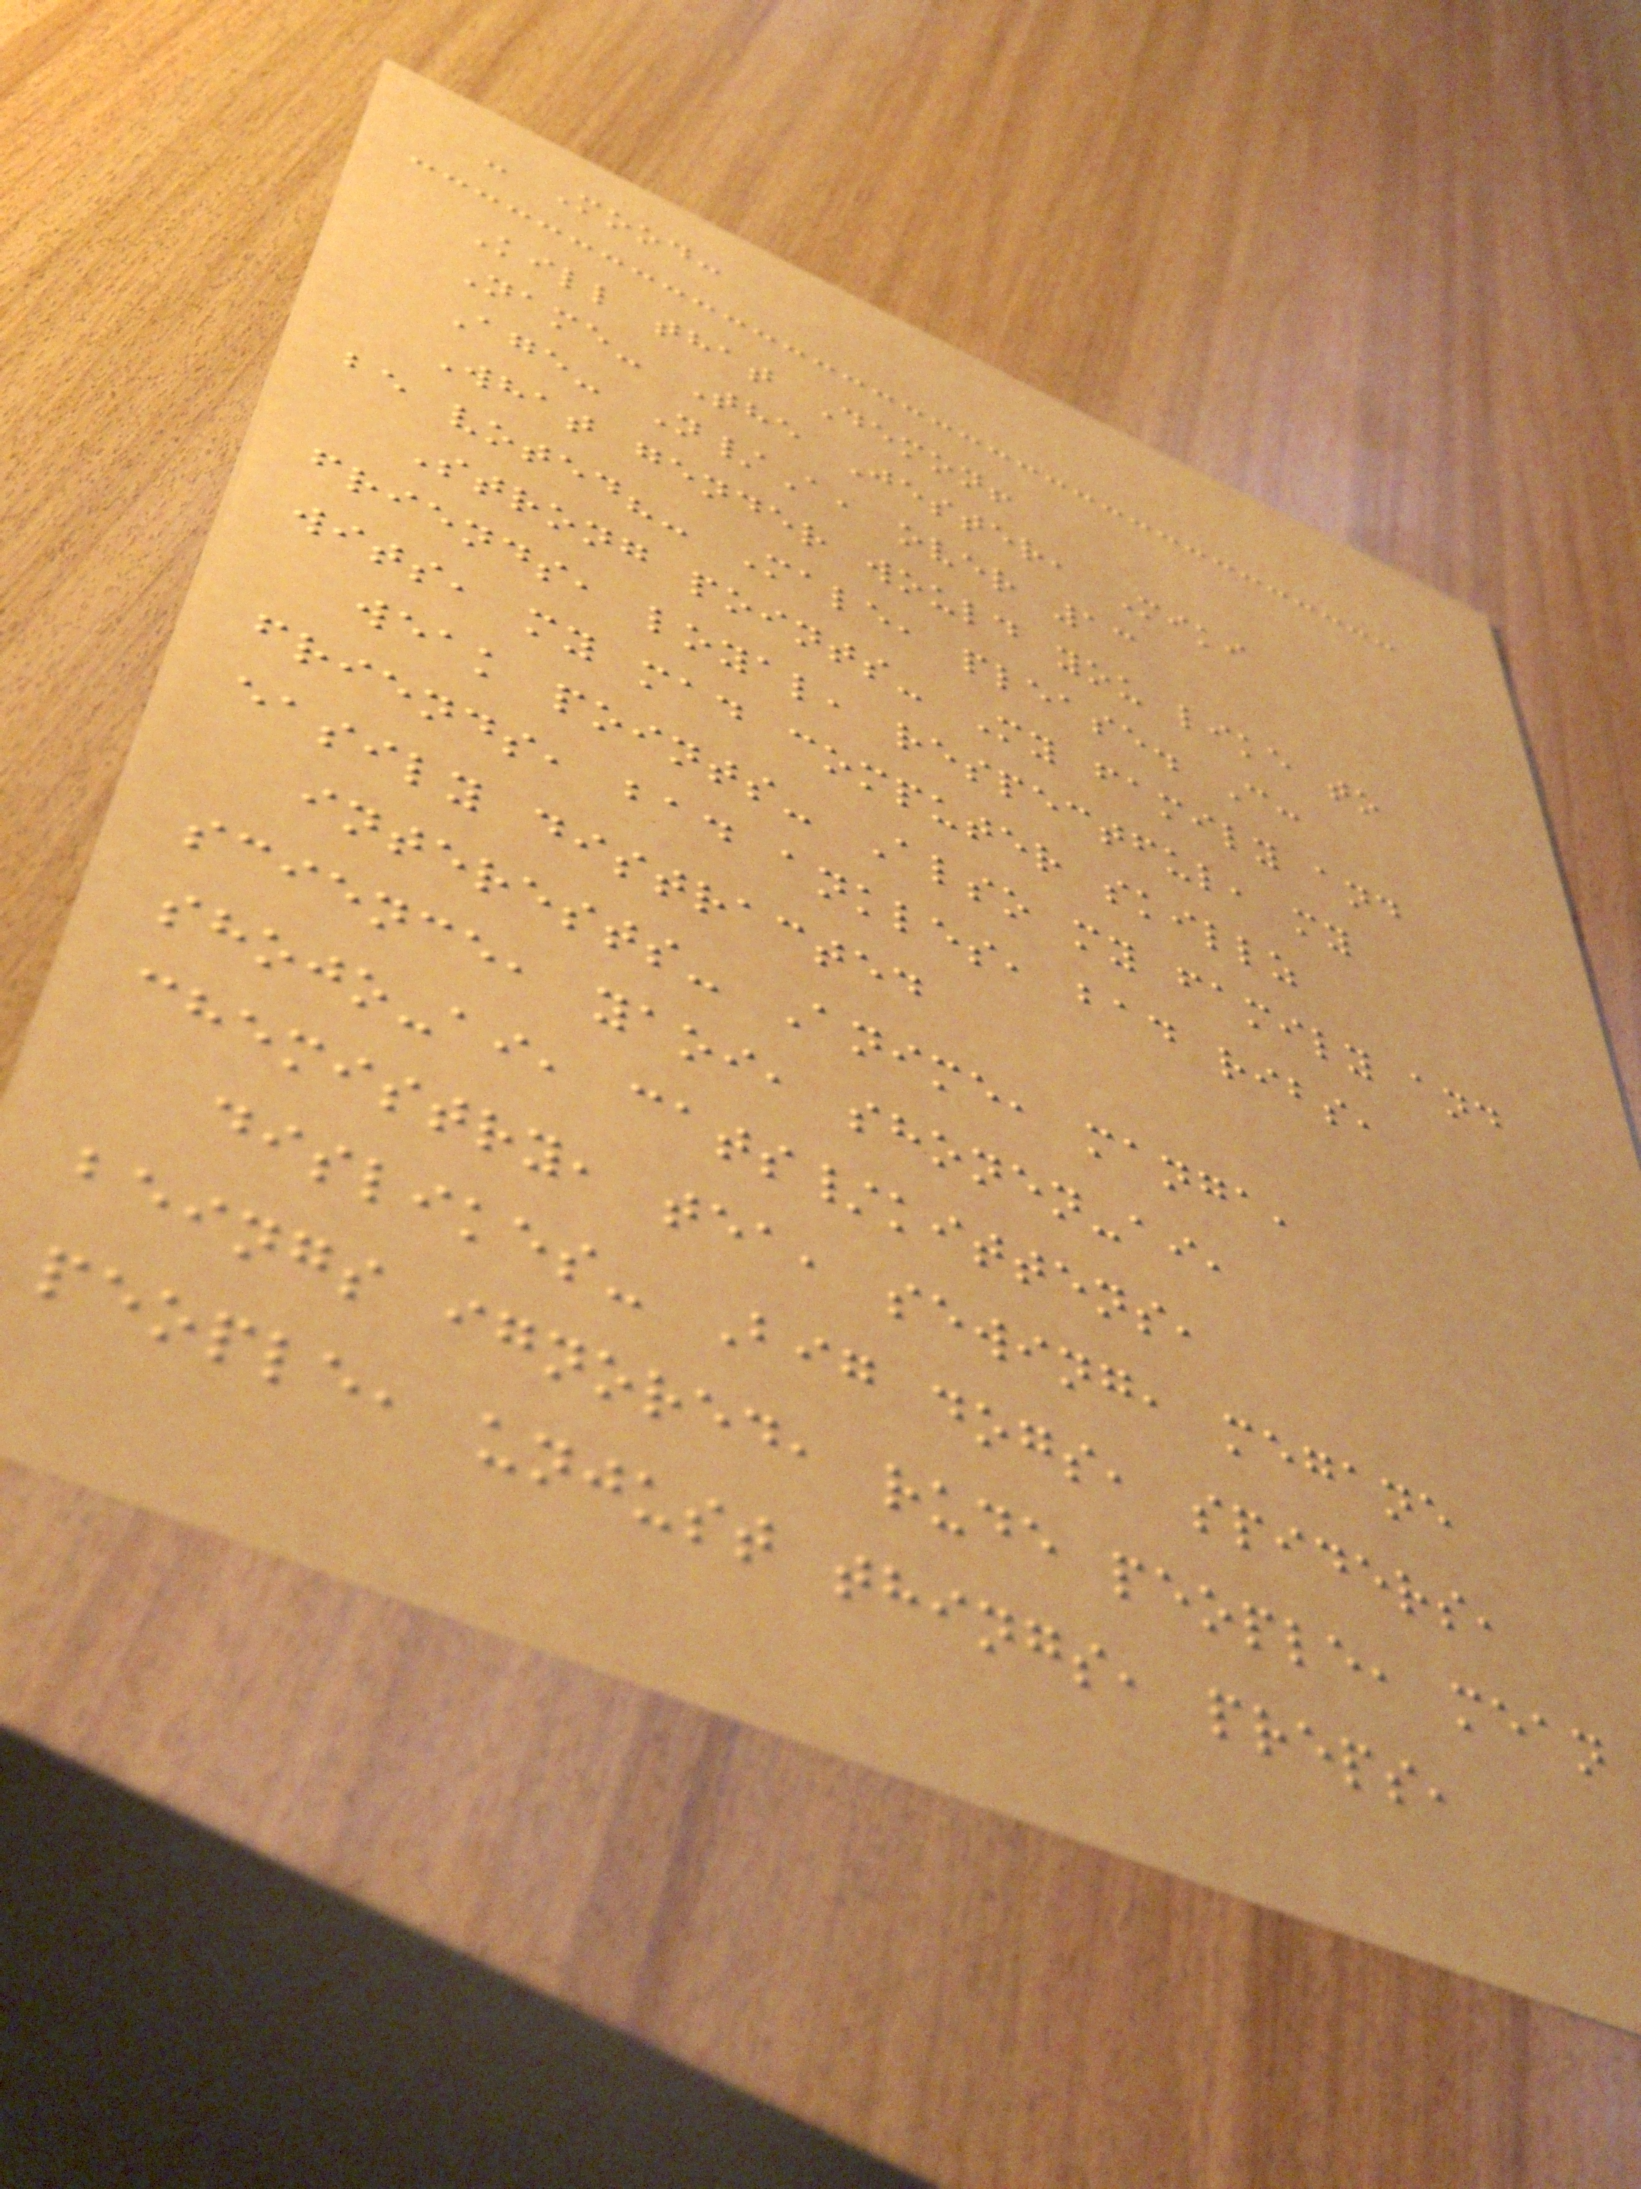- Mood:
Kill that Demon!
Name- The Jester, Miki
Age- N/A, over 13
What gender would you like to
be voted?- Male, please. C:
Strong points- My family and
friends, loyal, respectful, my
wits, my mad computer skillz
weak points- Also my family and
friends, bad ankles, bad ribs,
easily distracted
interests- Anime, manga,
science, yaoi, shonen-ai,
shojo-ai, cats/kittens,
chemistry, tea, sewing, megane
dislikes- Big dogs, spiders,
beings ignored, rude people, mean
people, unjust things, preps,
